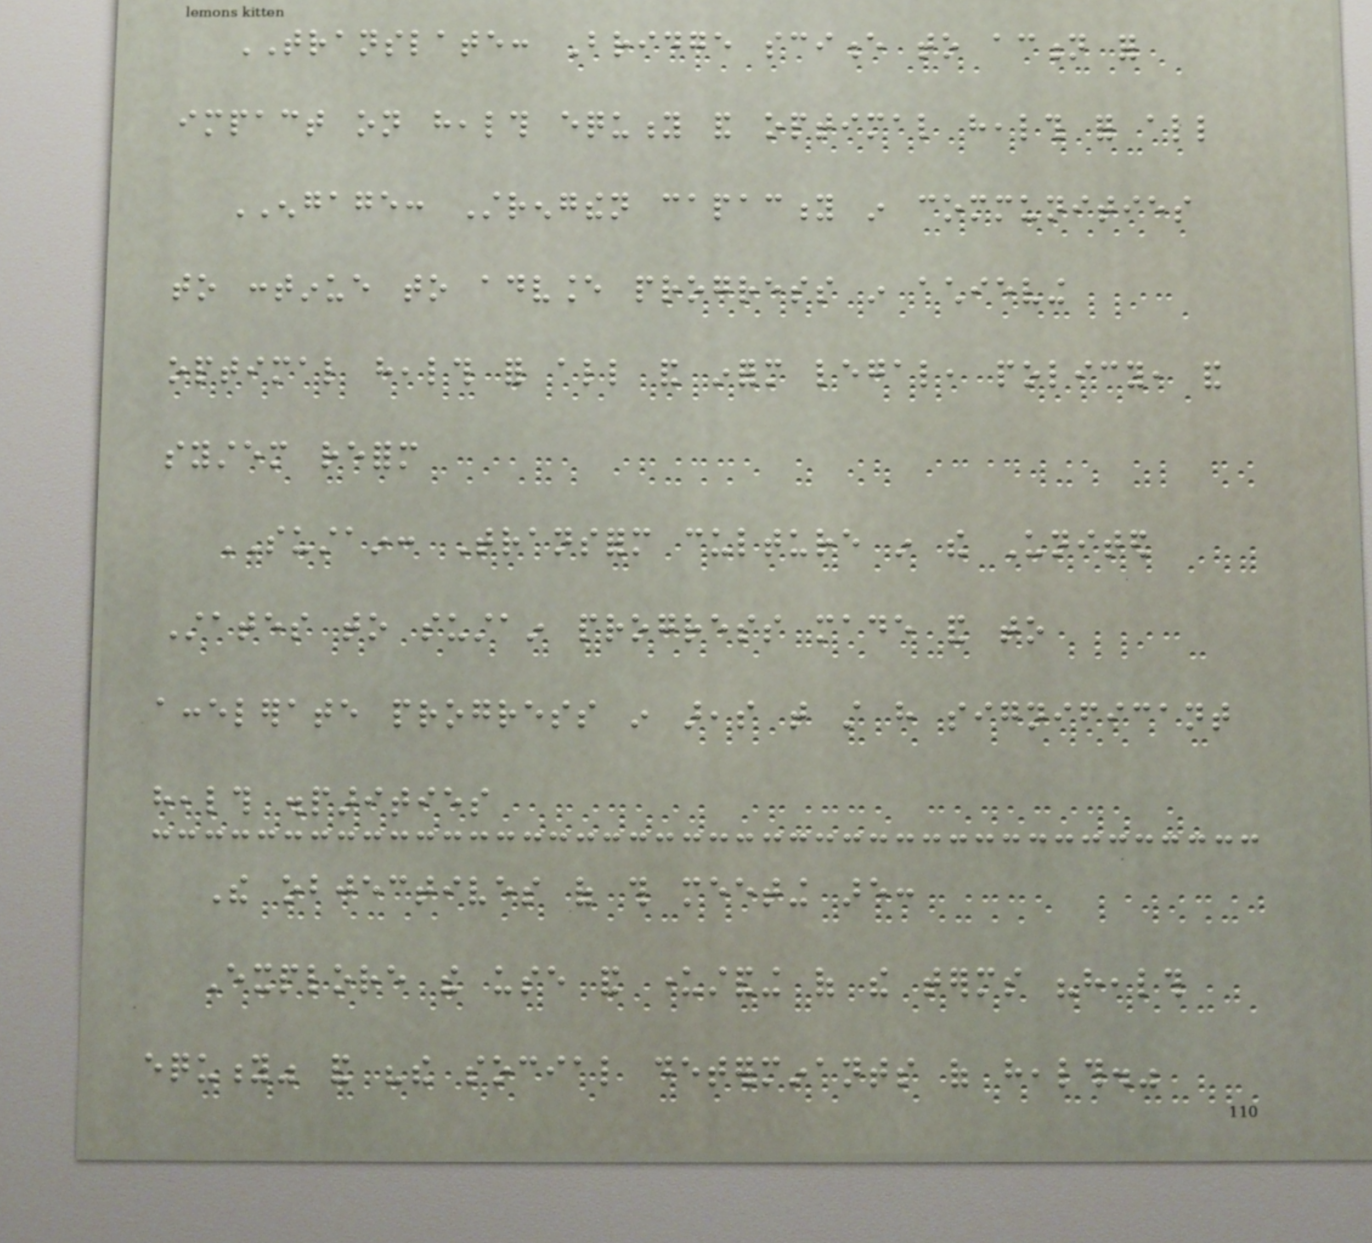TRANSLATE: Bridge science to action for
impact on health equity and optimal health for all
ENGAGE: Strengthen capacity in communities
to continue to advance progress in achieving
optimal health for all and inform legal, policy, and
system reform
SUSTAIN: Transform culture in the United
States to sustain progress made and to
accelerate progress in areas that still have significant
health disparities
The objectives of this meeting are:
Explore the use and understanding of the terms "health
equity" and "the social determinants of health."
